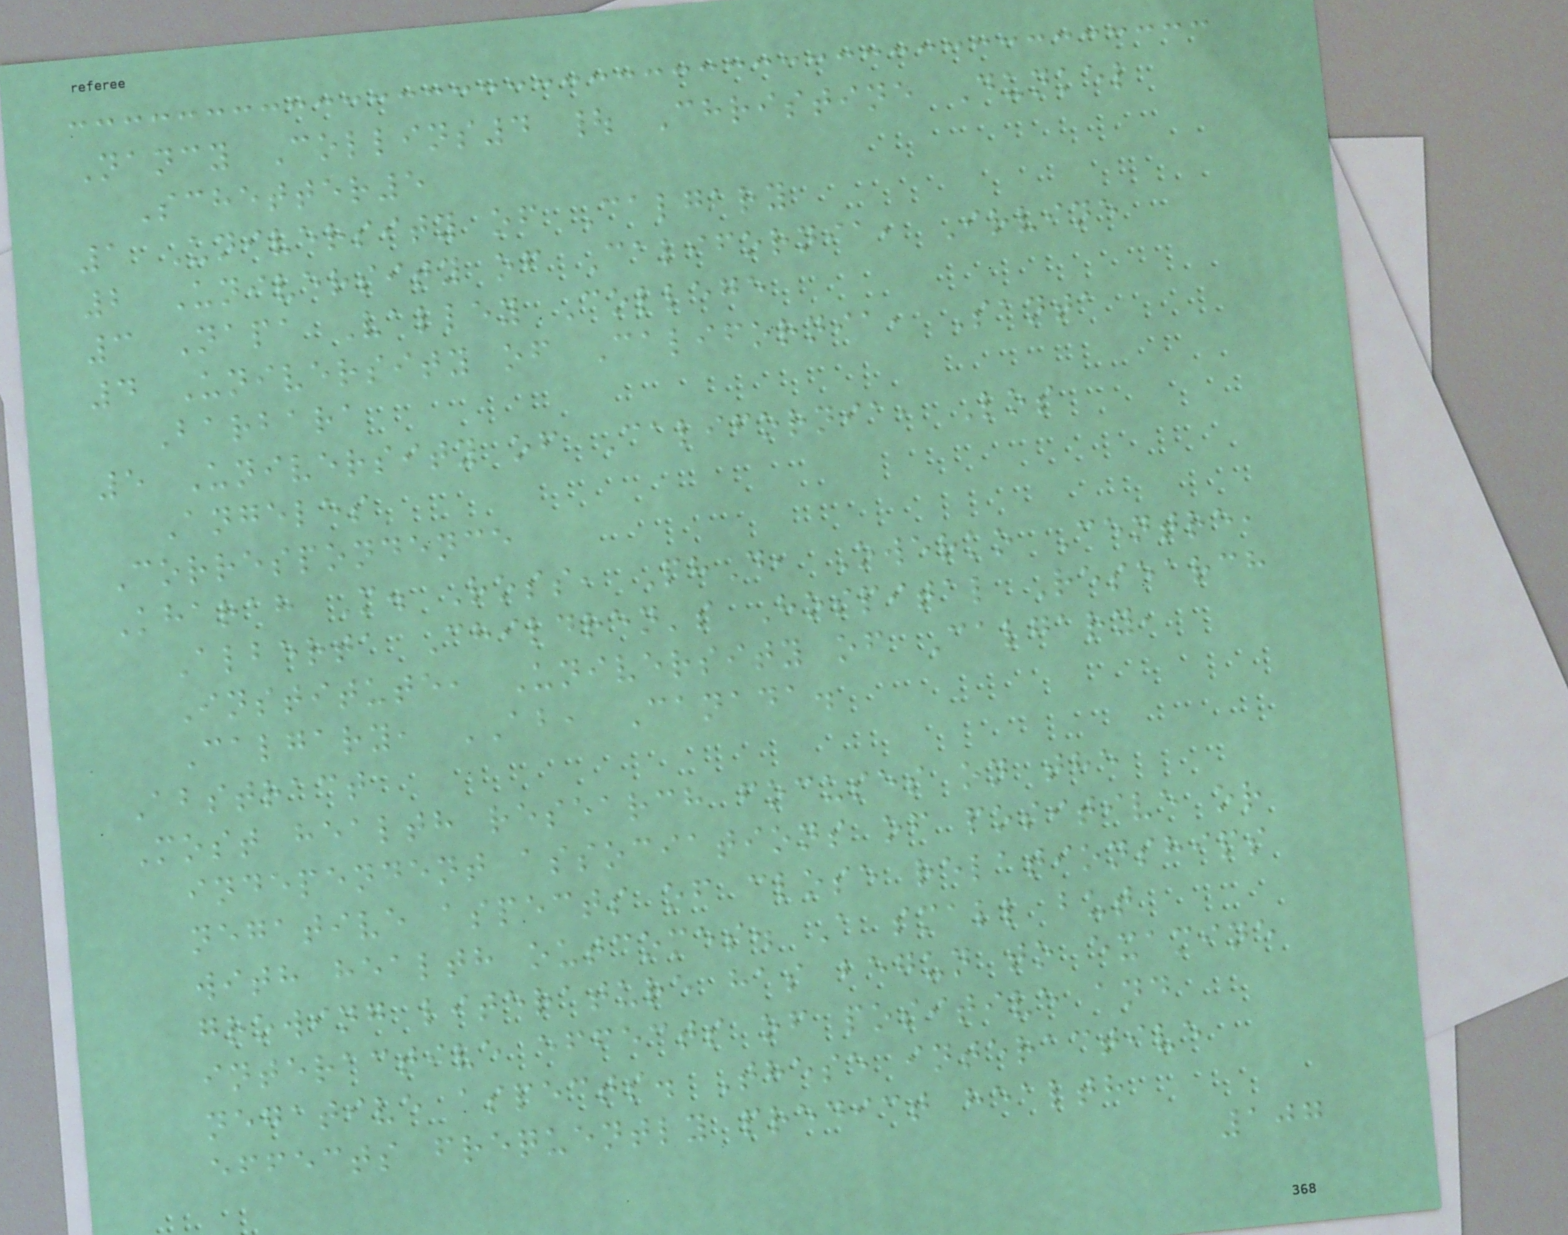Nancy Collins4 | Christine Dunkel
Schetter5
1 University of Calgary
2 University of California, Irvine
3 Napa Valley College
4 University of California, Santa
Barbara
5 University of California, Los
Angeles
Correspondence
Kharah M. Ross, PhD, Owerko Centre,
Alberta Children's Hospital Research
Institute, University of Calgary,
Calgary, AB, Canada.
Abstract
Most health research focuses on the
independent associations of positive or
negative aspects of close relationships
with health outcomes. A small but
growing literature has begun to examine
interactive effects of positive and
negative aspects. These interactive
effects frequently predict health
107
